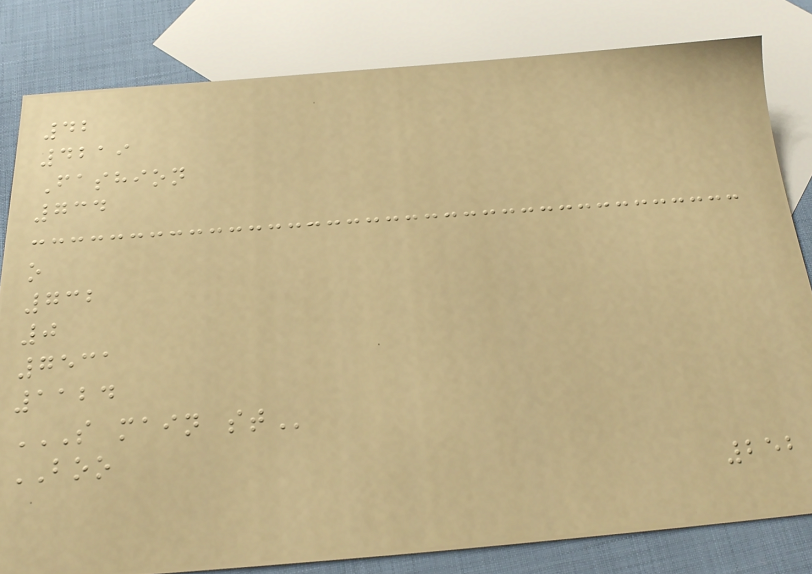42
4219
Fashion
734
o
732
0
7531
1124
S MAIN ST
BOO
252
